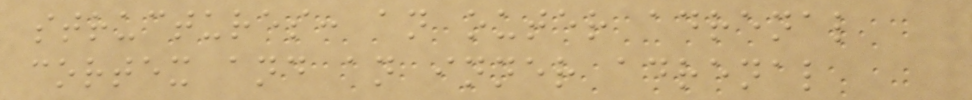structures: an outer adrenal
cortex and an inner adrenal
